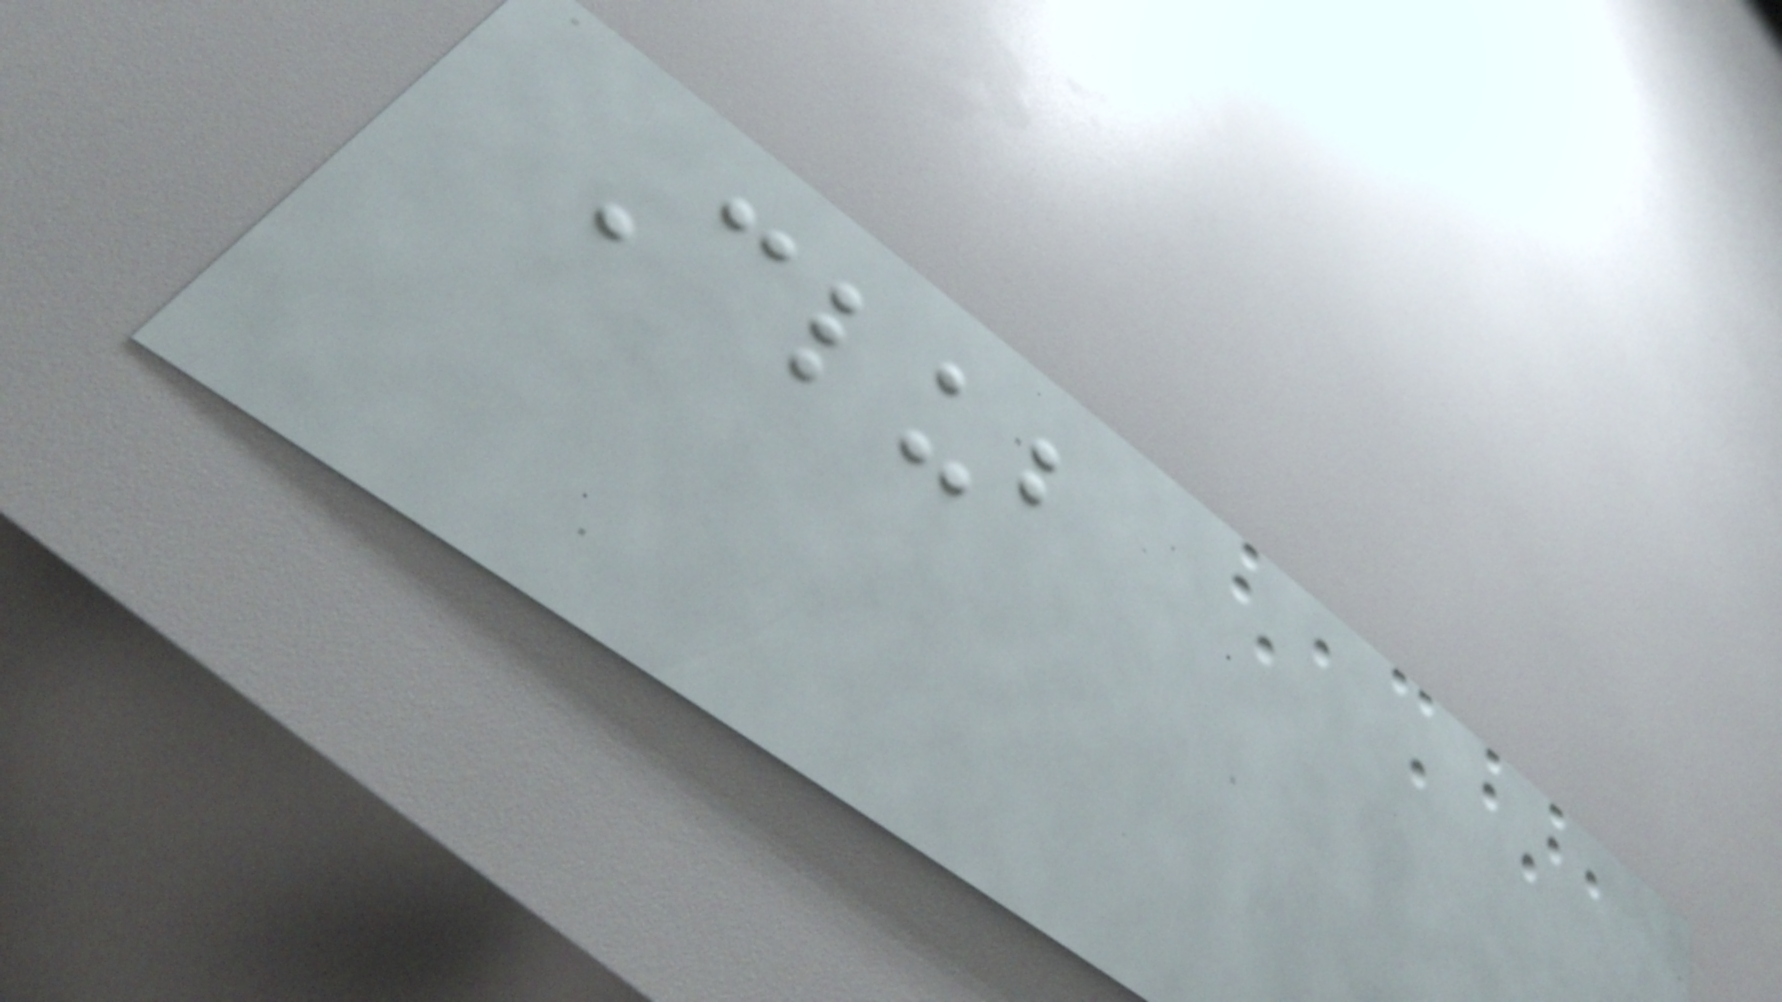Club
